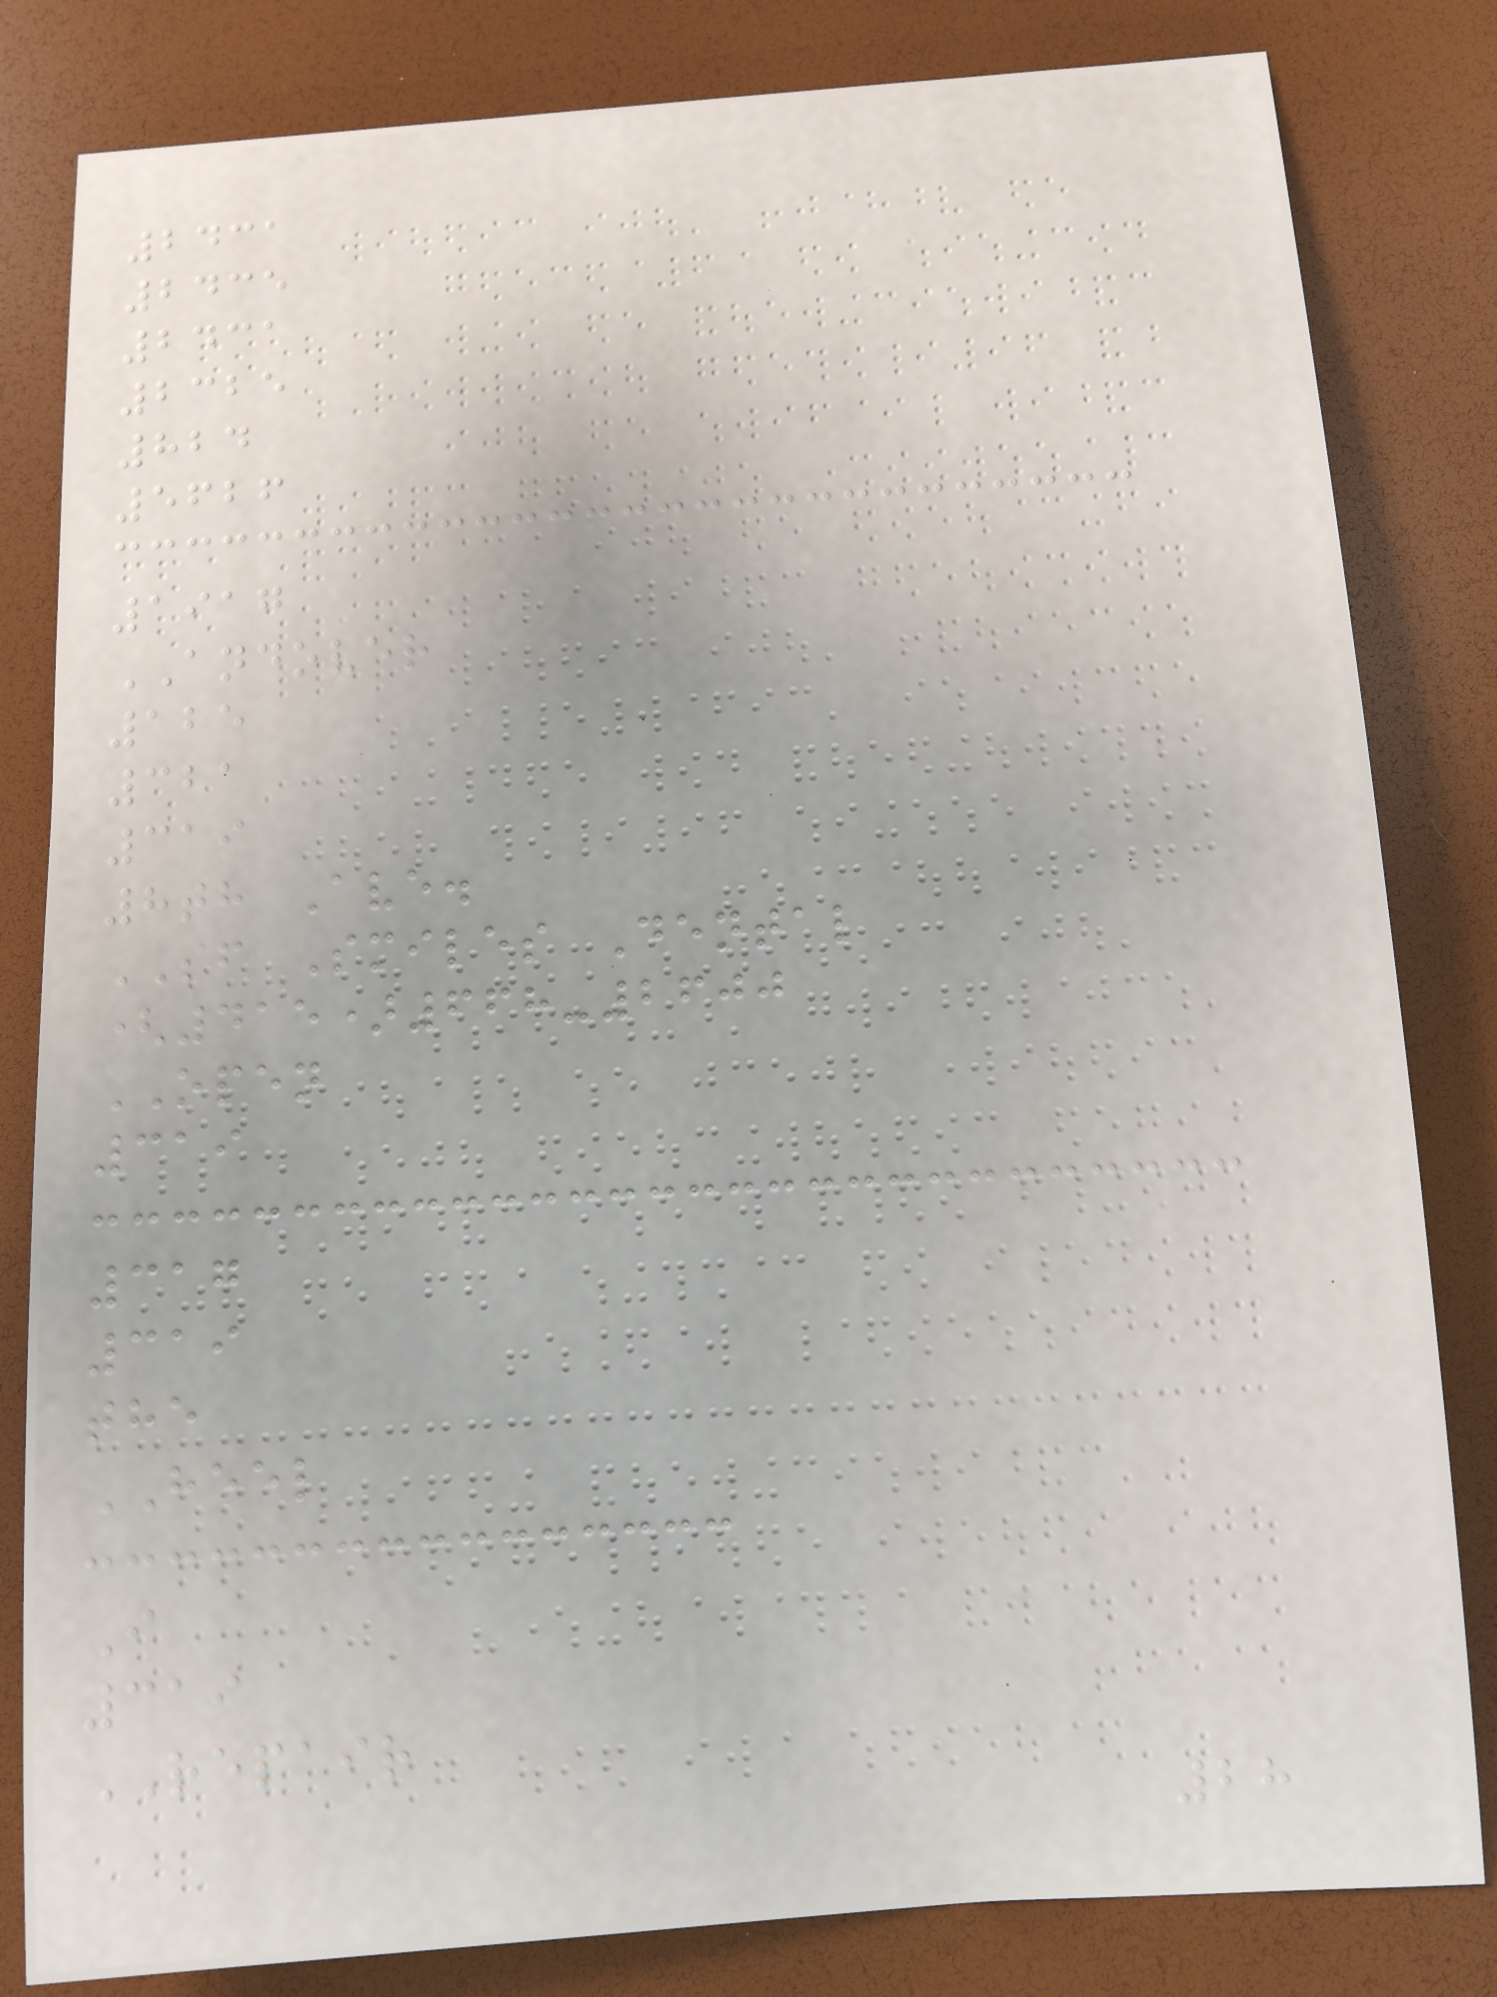2431
2435
2431
2325
824
5626
1917
ANDOVER
125
321
319
8th Ave.
SF Smiles Dental
(415)668-2600
OPEN
319
317
319
the
HEEL
I
319
REPAIR
28
